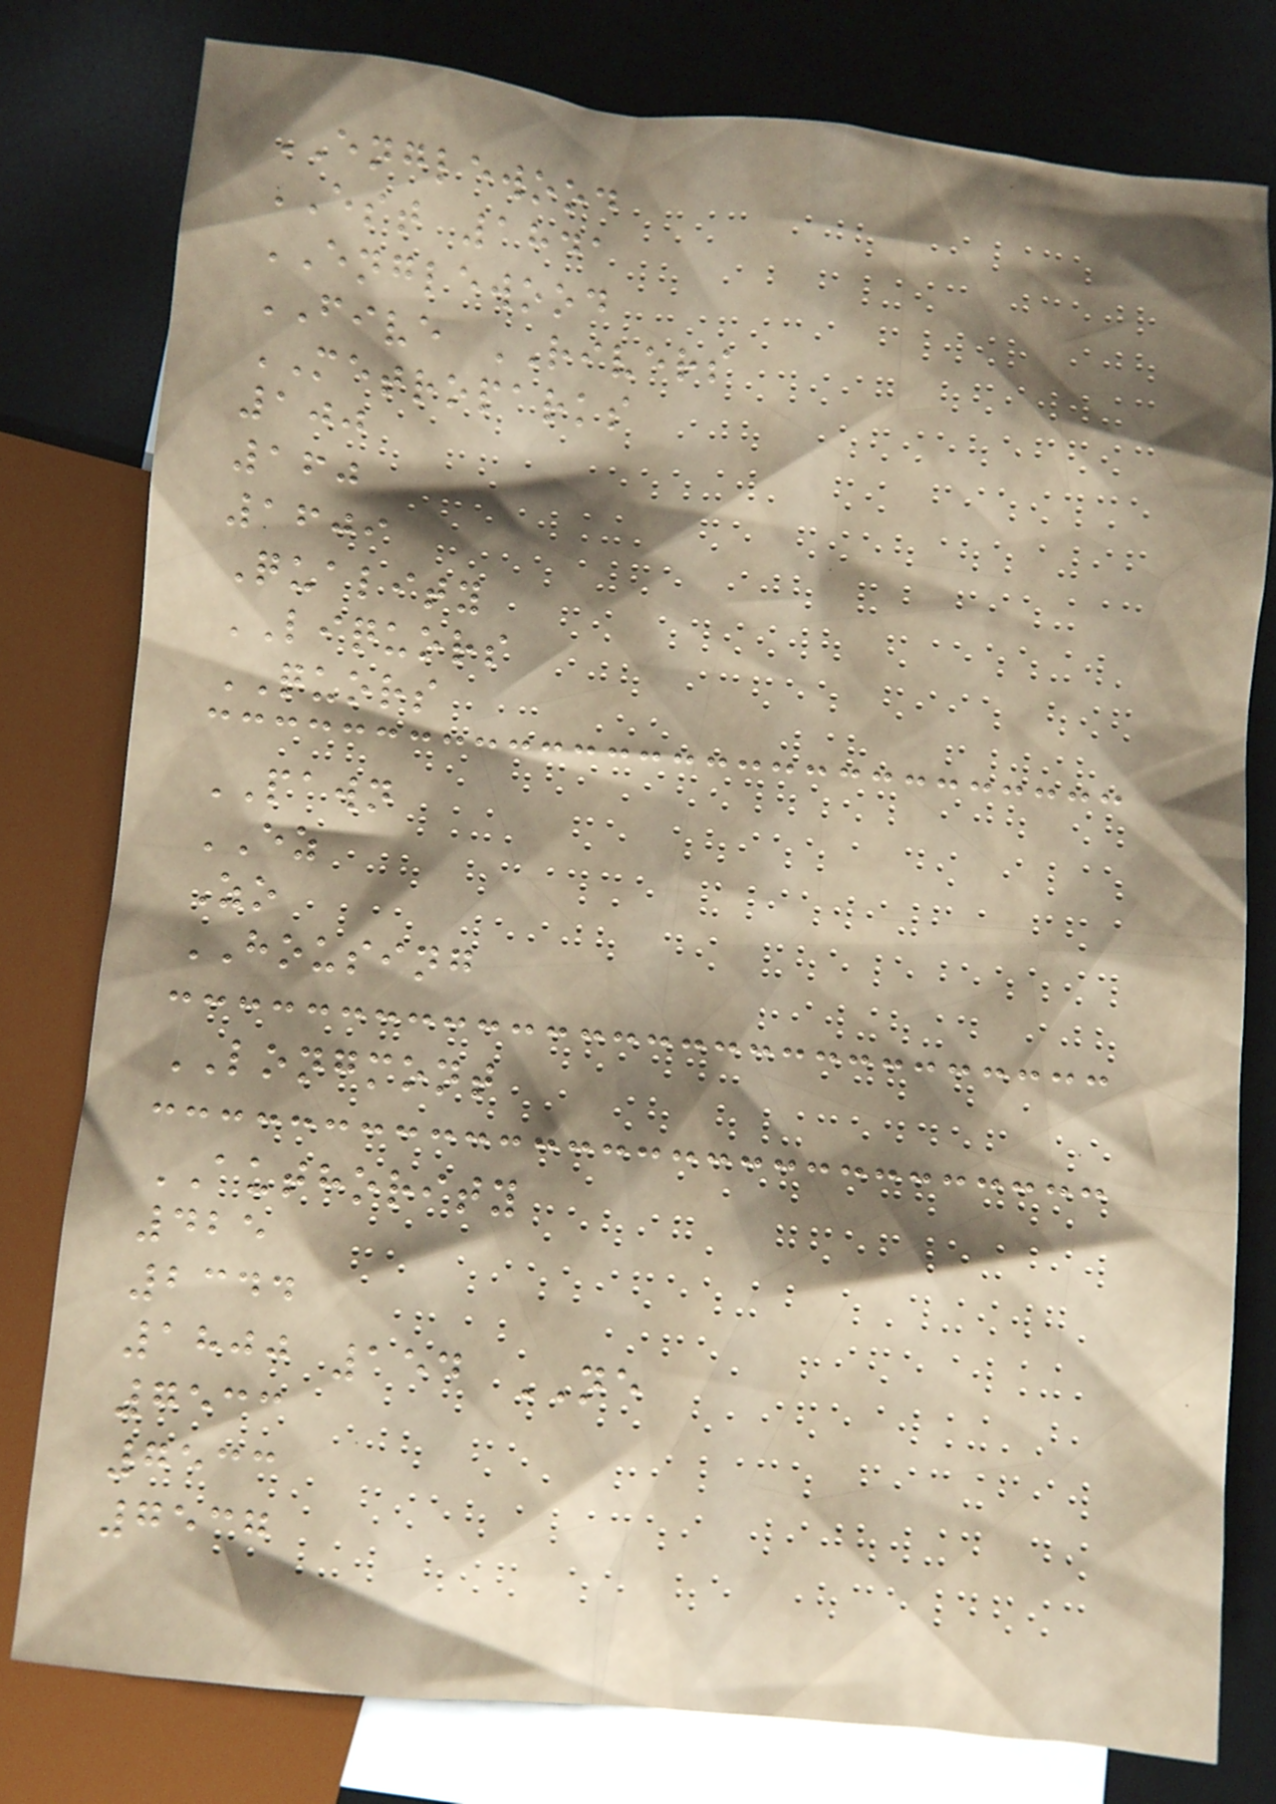ENGLEWOOD
EST 1841
ENGLEWOOD
FIVE RIVERS
METROPARKS
100
160
1609
Quality
LIQUORS
QUORS
PAWN
EZ
Zo
HOUSING
LONGMONT
AUTHORITY
425
2344
1800 154 NE
7533
7533
7537
